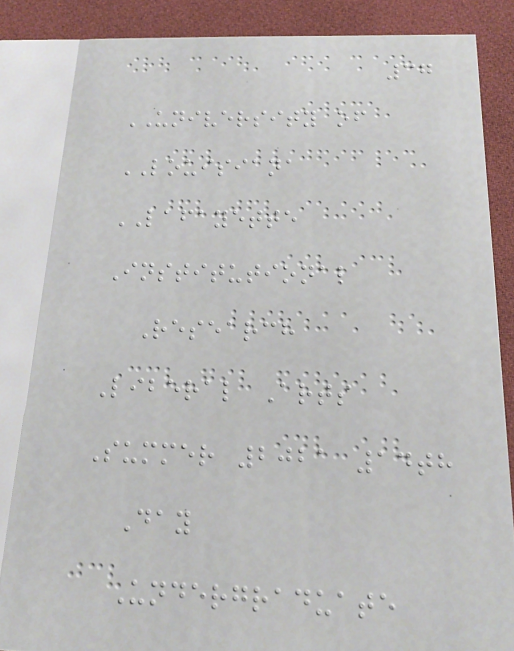37
UNIVERSITY of
LOUISIANA
LAFAYETTE
Institutional
Research
Liberal Arts
Summer 2021 14th
Day
Undergraduate
